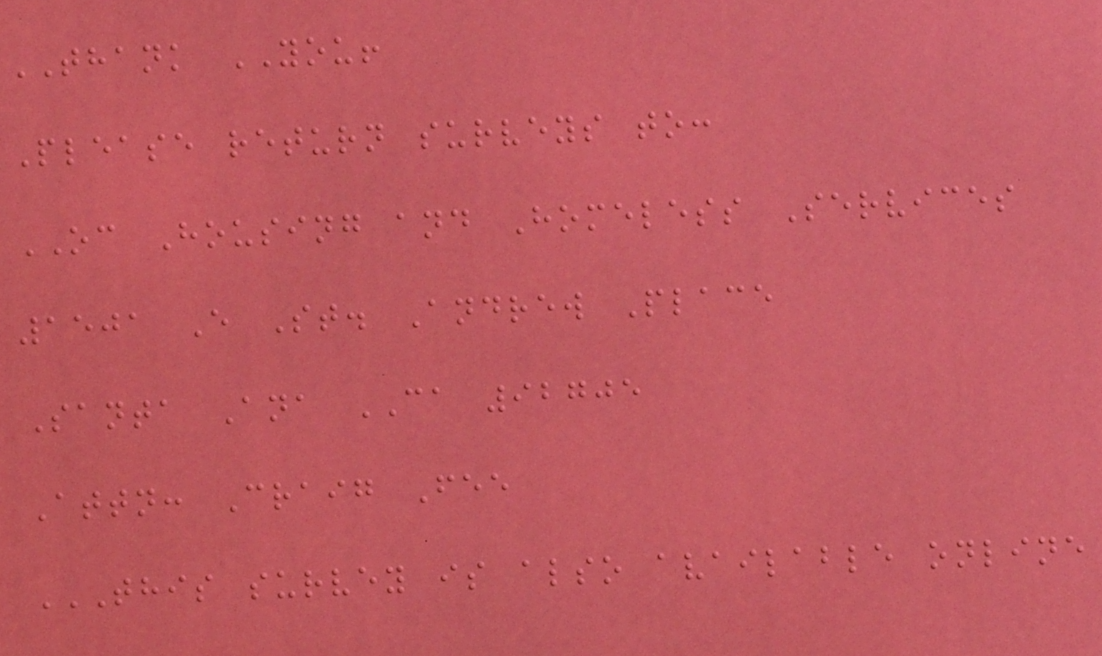THANK YOU!
Please return surveys to:
OC Housing and Homeless Services
1501 E St. Andrew Place
Santa Ana CA 92705
Attn: Craig Fee
THIS SURVEY IS ALSO AVAILABLE ONLINE
